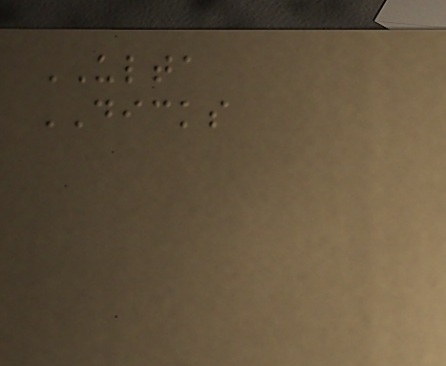ULTA
DICKS
